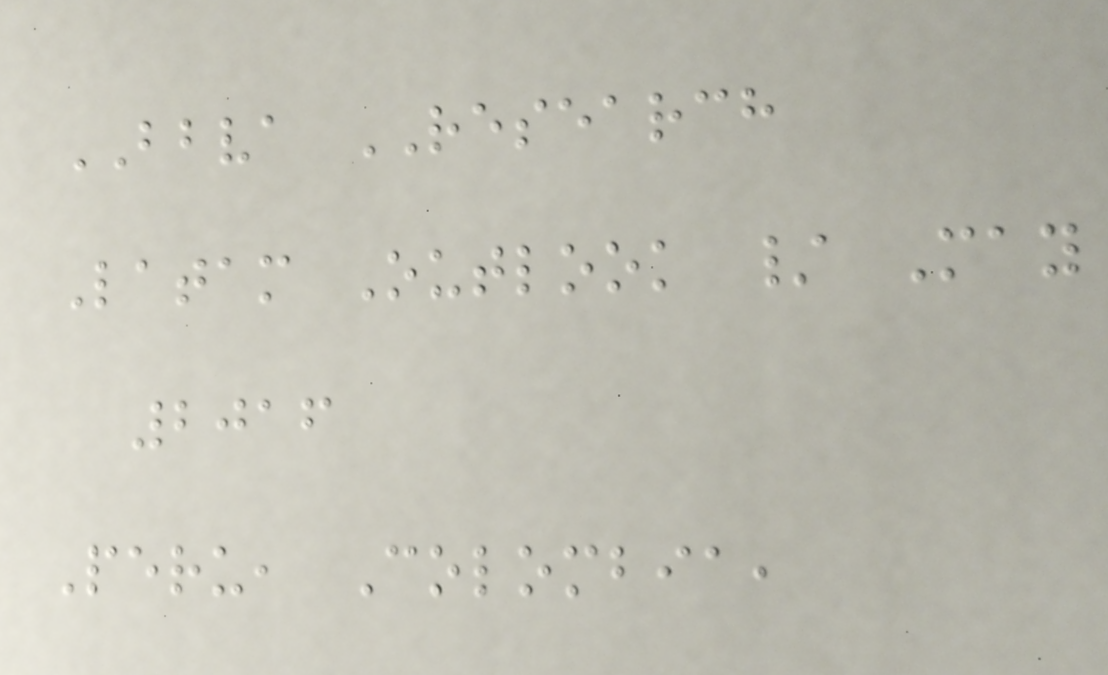BBVA RESEARCH
Latam Outlook / May
2016
Peru, Colombia,
